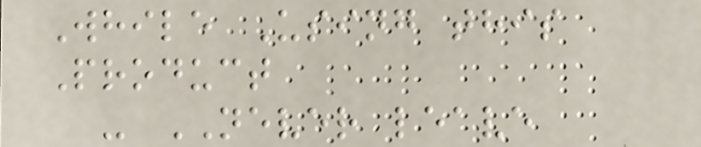While Using this
Product
- NEVER leave
